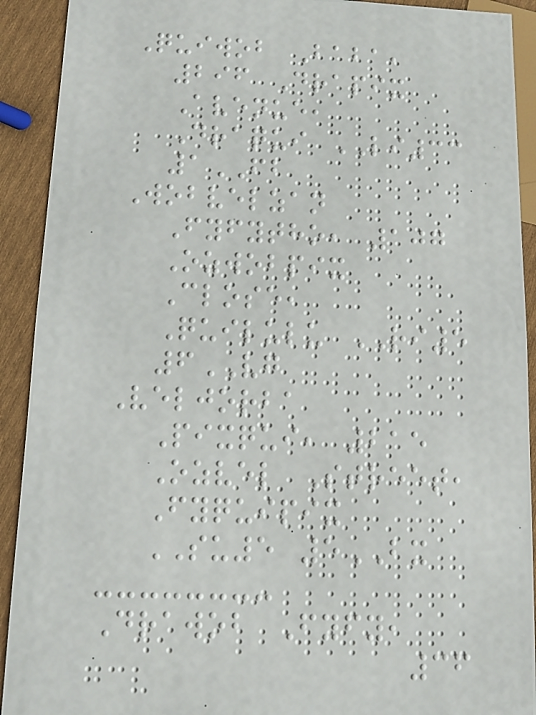Quiwob Baba,
296 Drapix
Avenue,
Draqui LI33
1FB
Wobvelzan
Fyfytho, 107
Ozwobpix
Close,
Quilulu RI5
6VG
Veljorba
Pixqui, 215
Ozvel Street,
Fyquipix
SU5 5BX
Drawob Fyfy,
36
